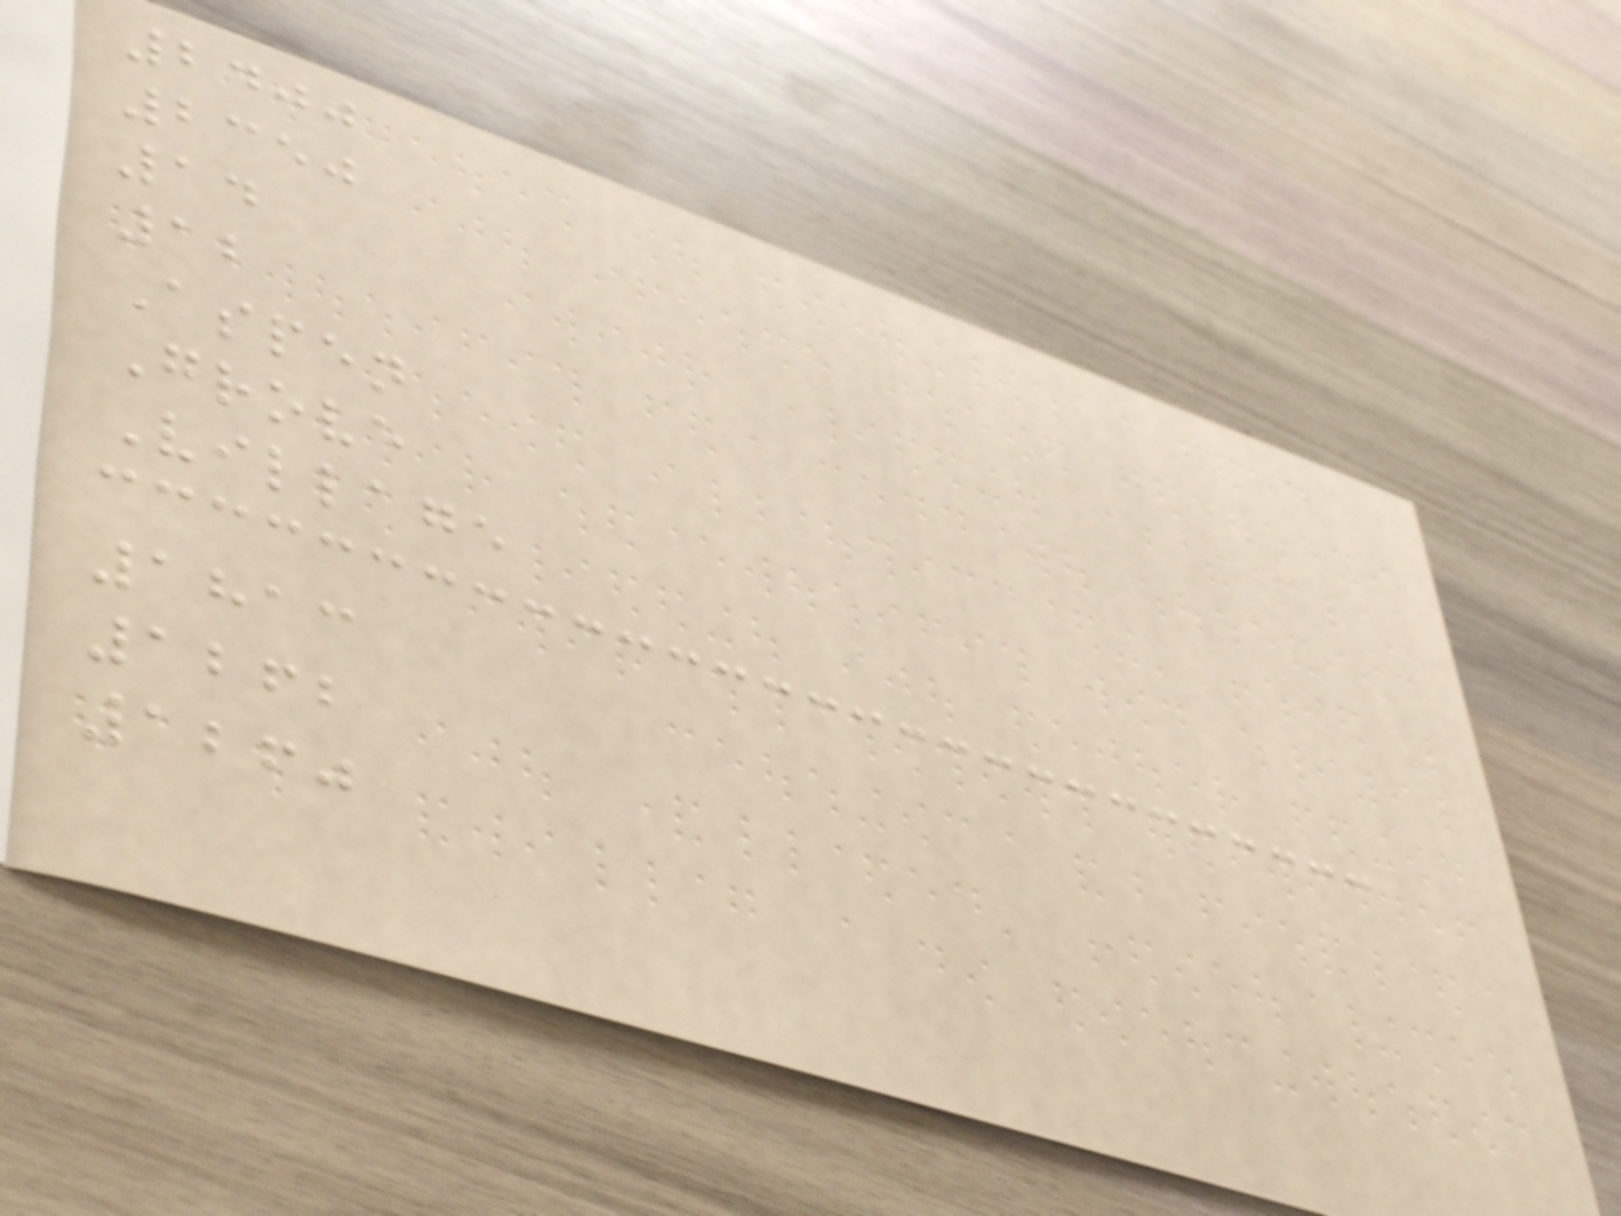2400
2350
14
12
Aspen
Grove
Village
1813
1262
1260
